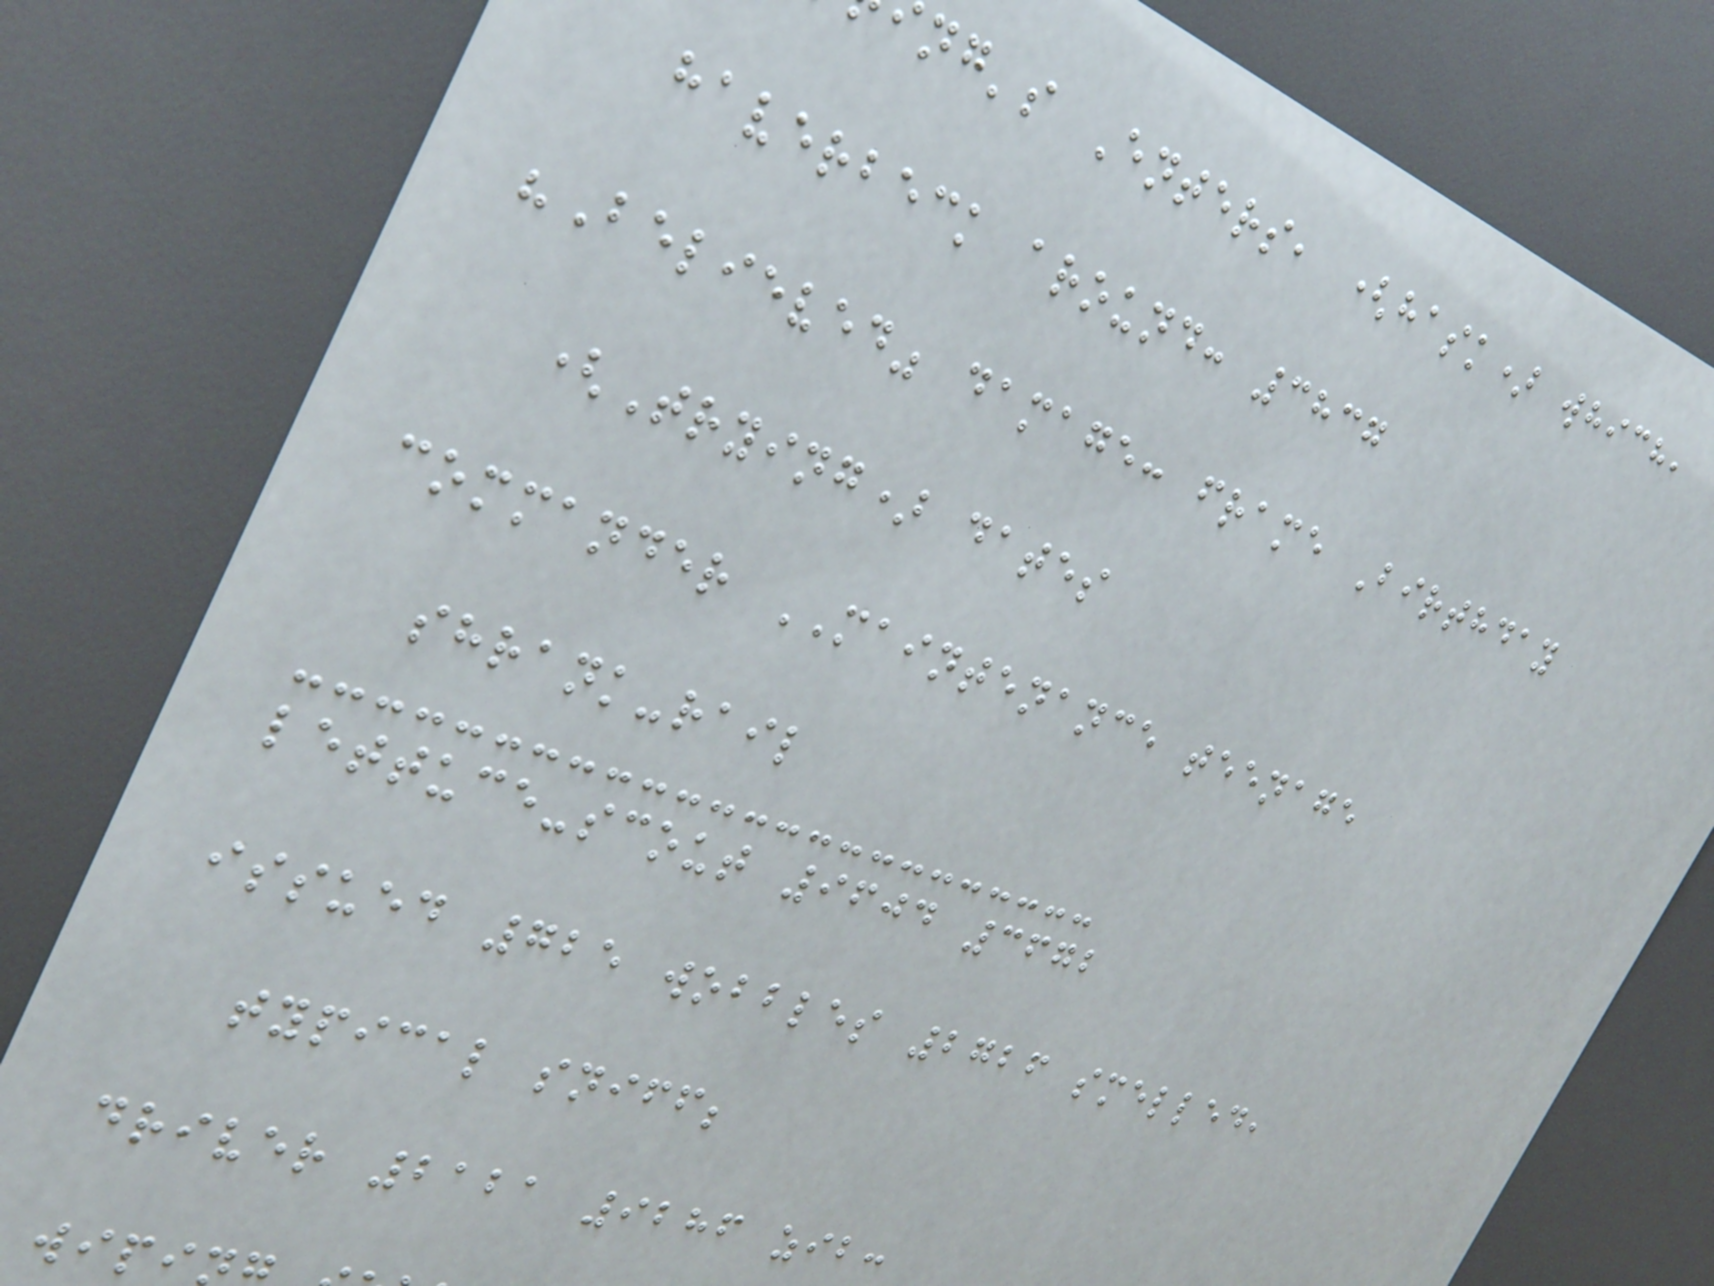ng's Enters, (hask) which,
haverbeck around: 3837
"Believed" damage: frame Birthday
(Trying) dates
commander MAINTENANCE teenage
shrank-rail
lettuce-scout 9604 3672
issued 725 wobbles 2726 smelled,
typical sniff;
driver 2121 9286 zib:
